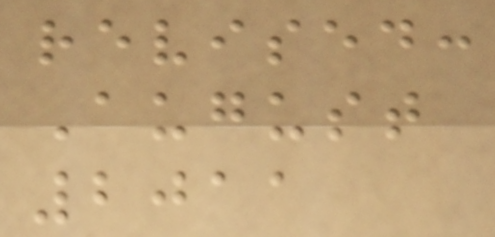revised:
August
2011
